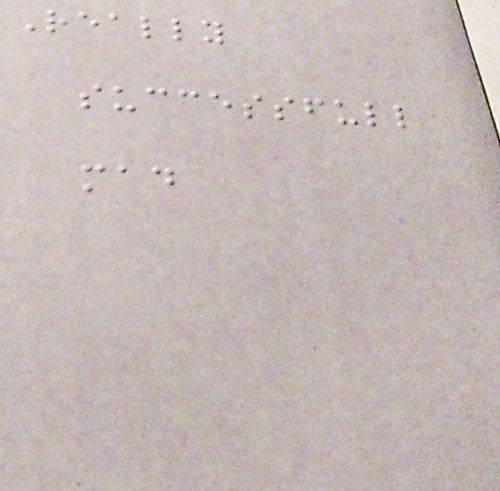Really
successfull
mad
